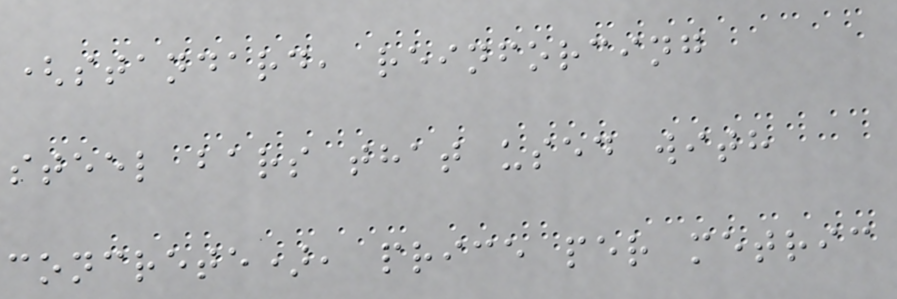(standard, reinforcing
steel bars that used with
concrete), price per metric
